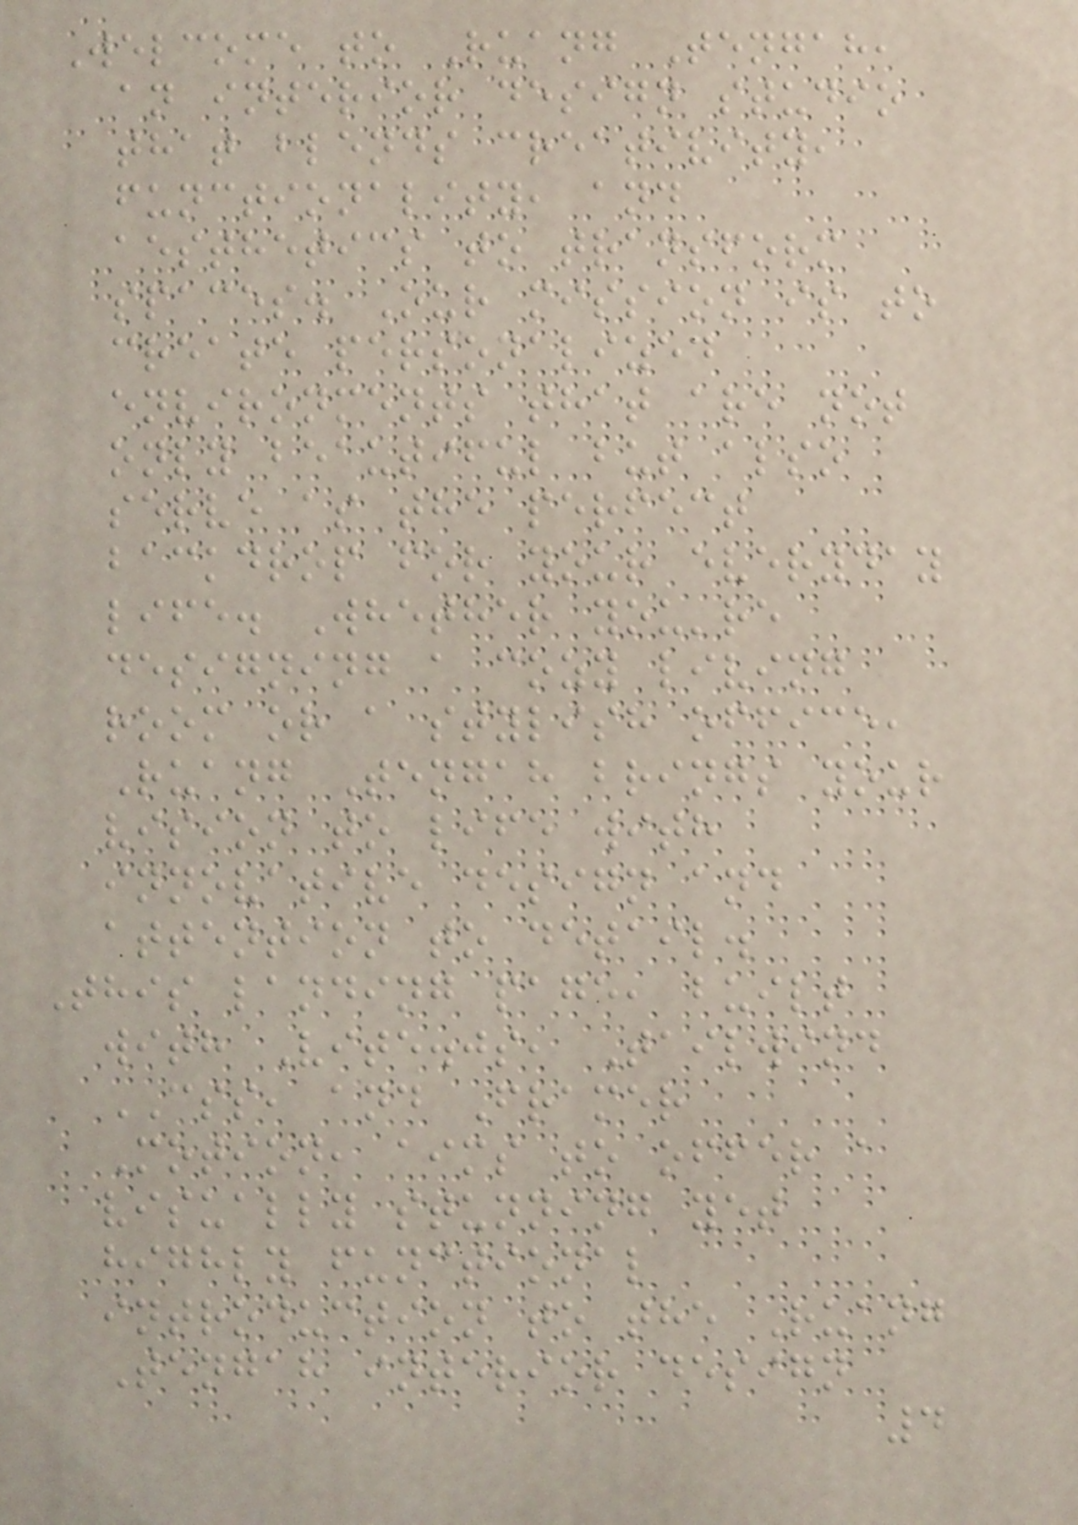Welcome to Ruang Tengah,
an interior design studio
that blends creativity,
functionality, and
aesthetics to transform
spaces. Our mission is to
create personalized
environments that are not
only beautiful but also
serve as the perfect
backdrop for your everyday
life. Whether you're
designing a cozy living
room or a stylish office,
Ruang Tengah brings your
vision to life with
innovative design and
attention to detail.
This landing page, built
with Vite.js, Tailwind
CSS, and Framer
Motion, aims to offer a
visually stunning yet
highly functional
introduction to the Ruang
Tengah interior design
4
